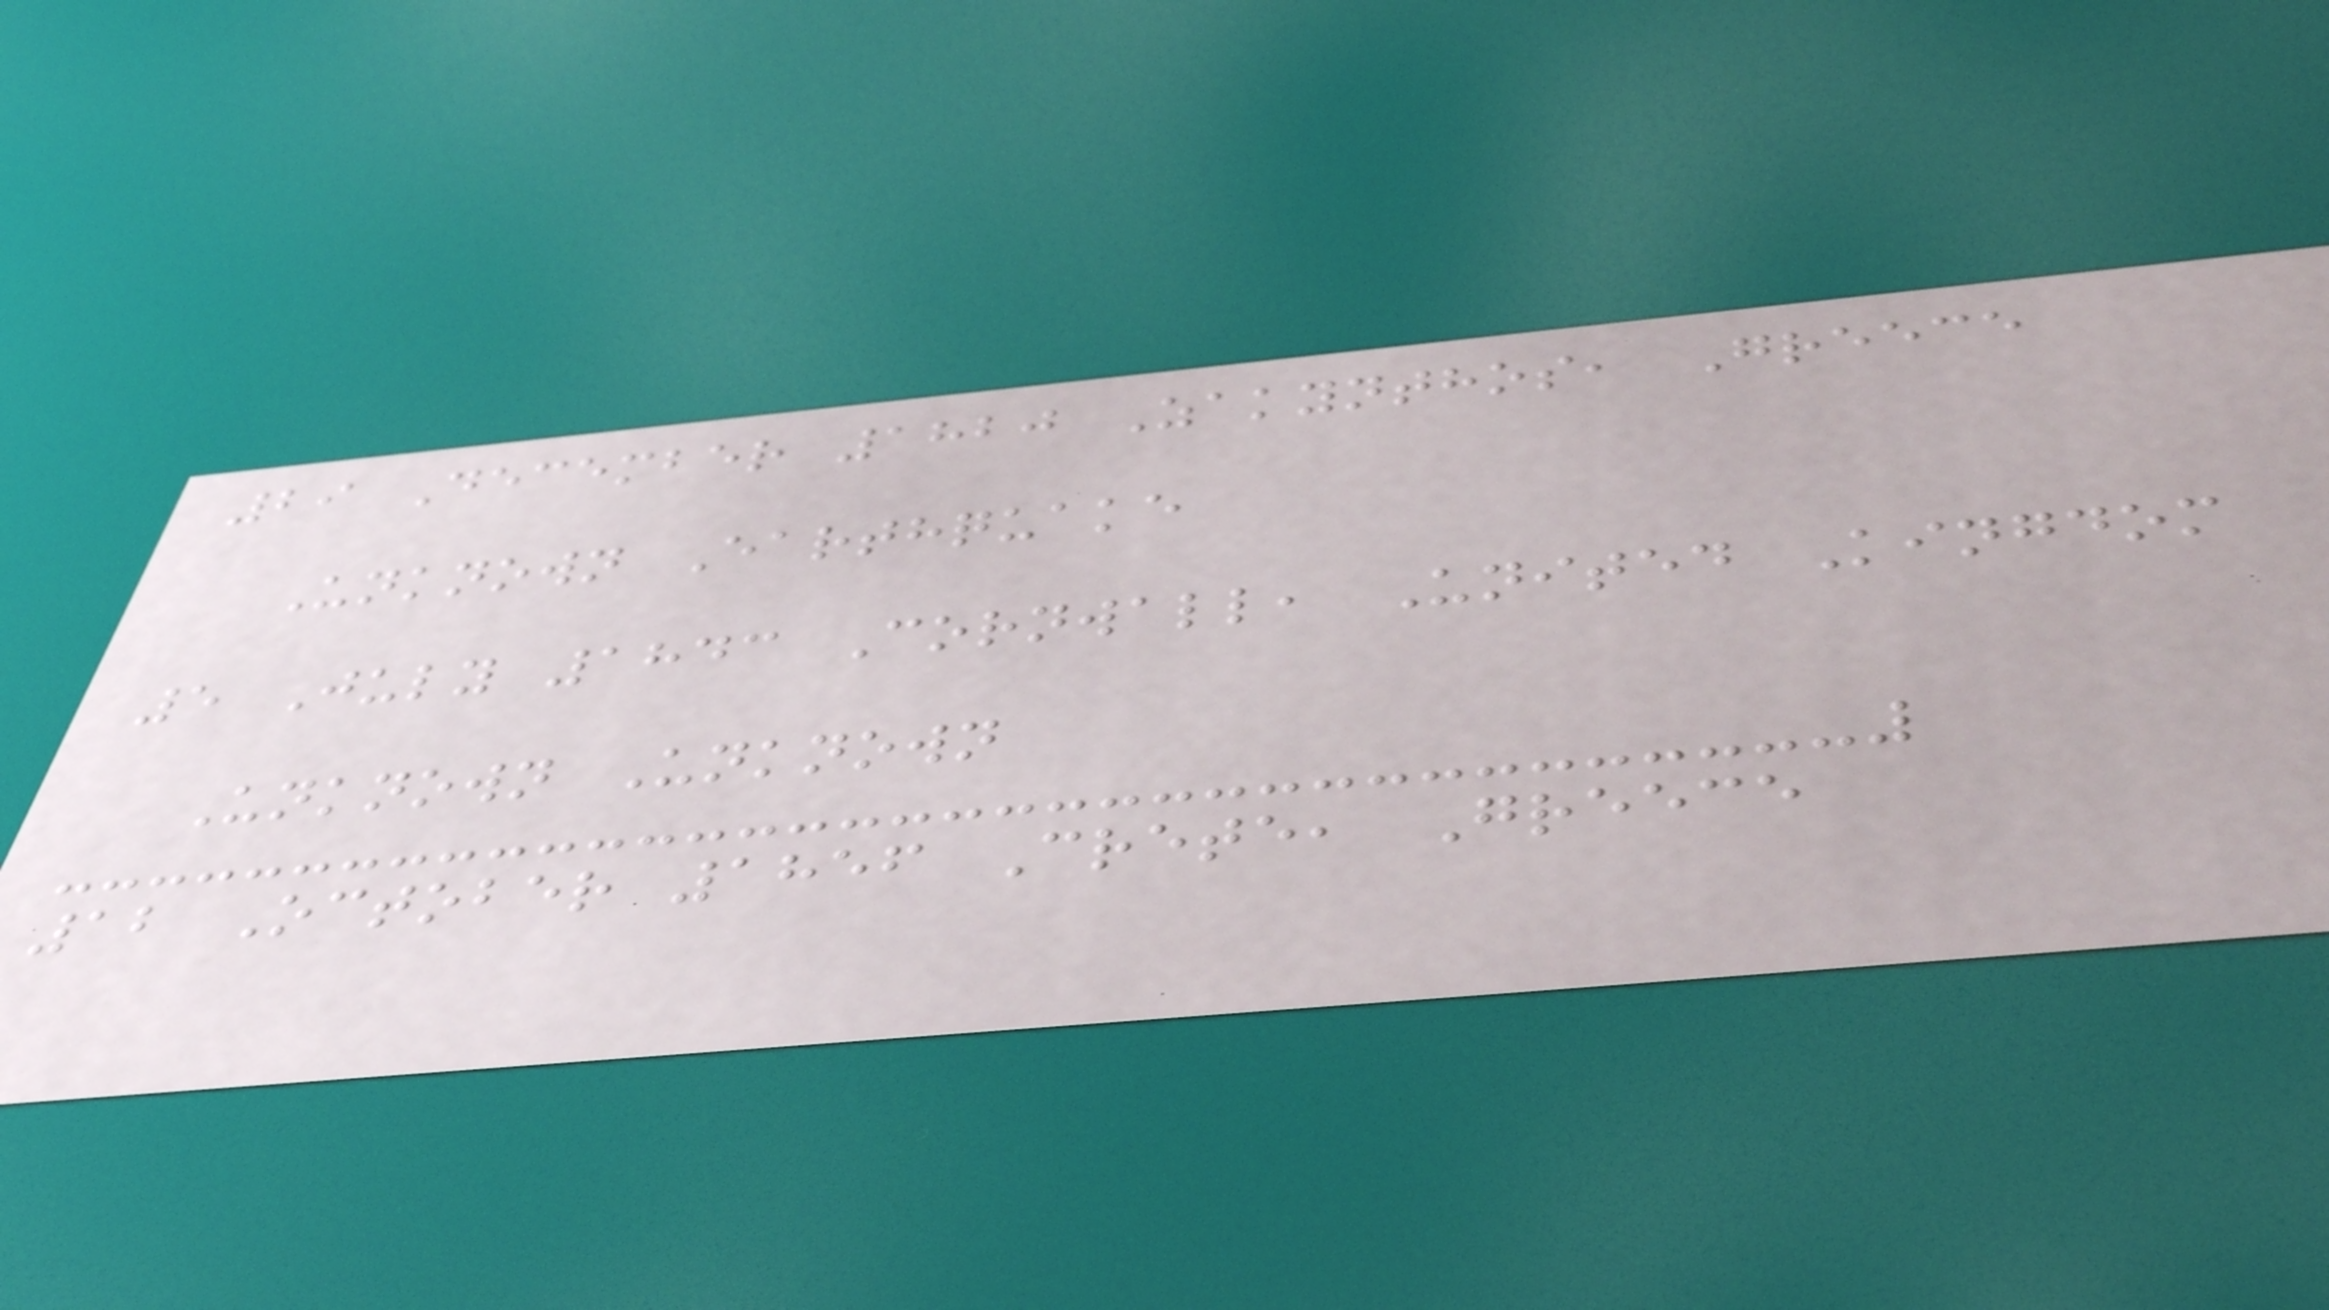29 December 1820 Zakynthos, Greece
Unknown Earthquake
5 July 1843 Cornwall, United Kingdom
Unknown Unknown
12 October 1856 Crete, Greece
